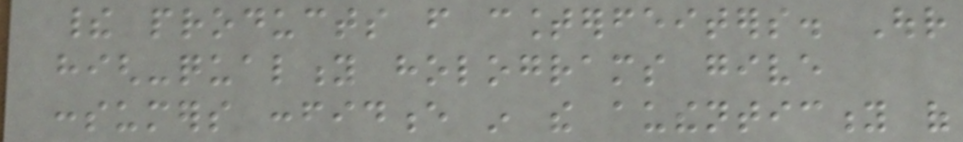their products from counterfeiters. Our
high-quality holograms give
consumers confidence in the authenticity of
